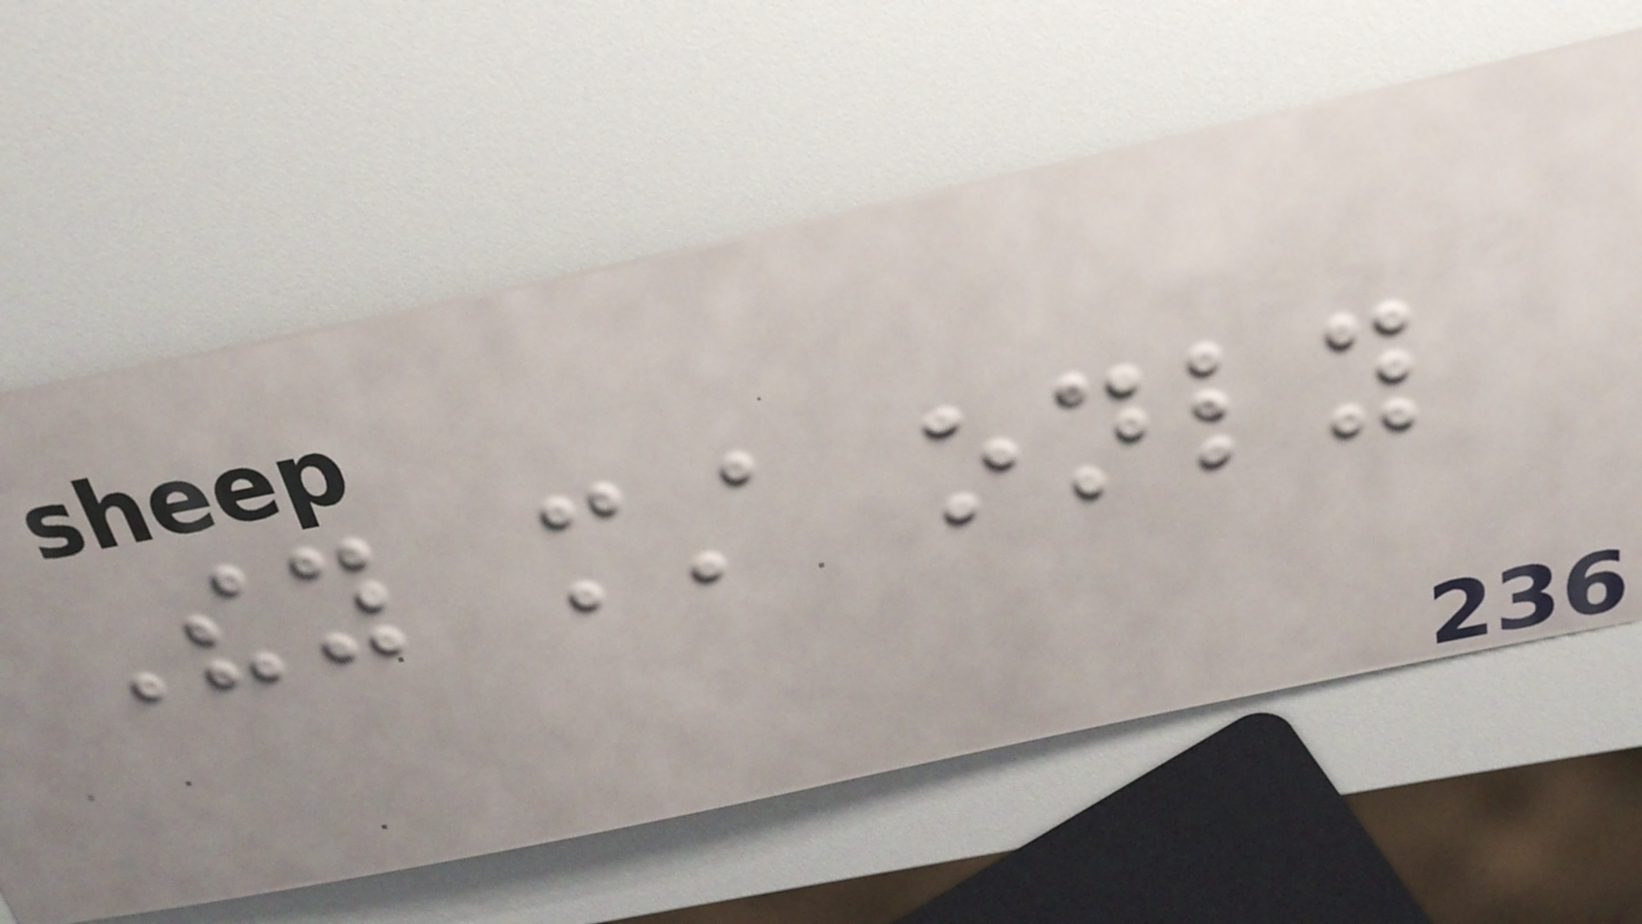They must only
